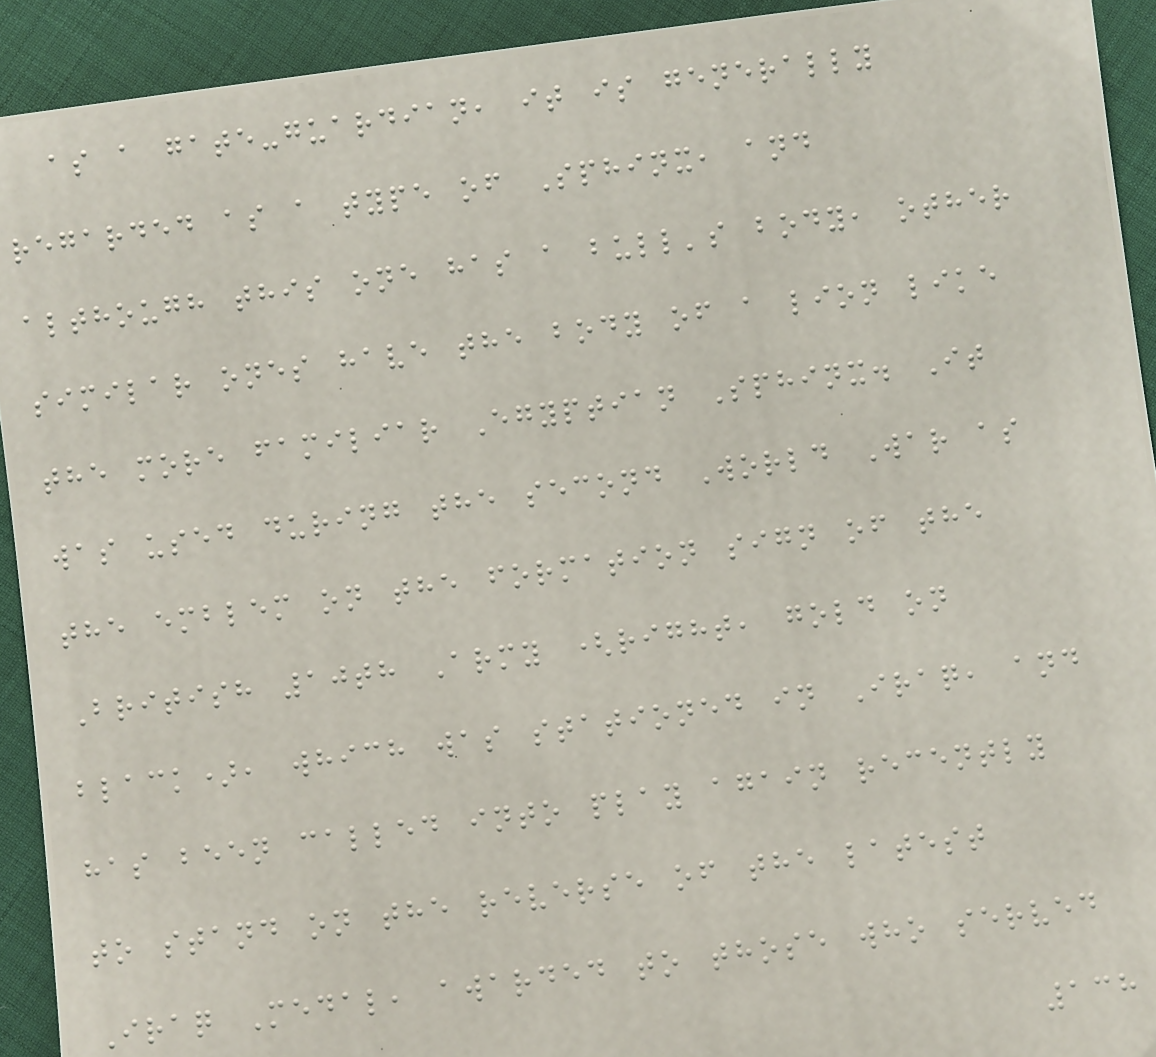as a gate-guardian, it is generally
regarded as a type of Sphinx, and
although this one has a bull's body, other
similar ones have the body of a lion like
the more familiar Egyptian Sphinx. It
was used during the second World War as
the emblem on the formation sign of the
British 10th Army (right, gold on
black), which was stationed in Iraq, and
has been called into play again recently
to stand on the reverse of the latest
Iraq Medal, awarded to those who served
138
